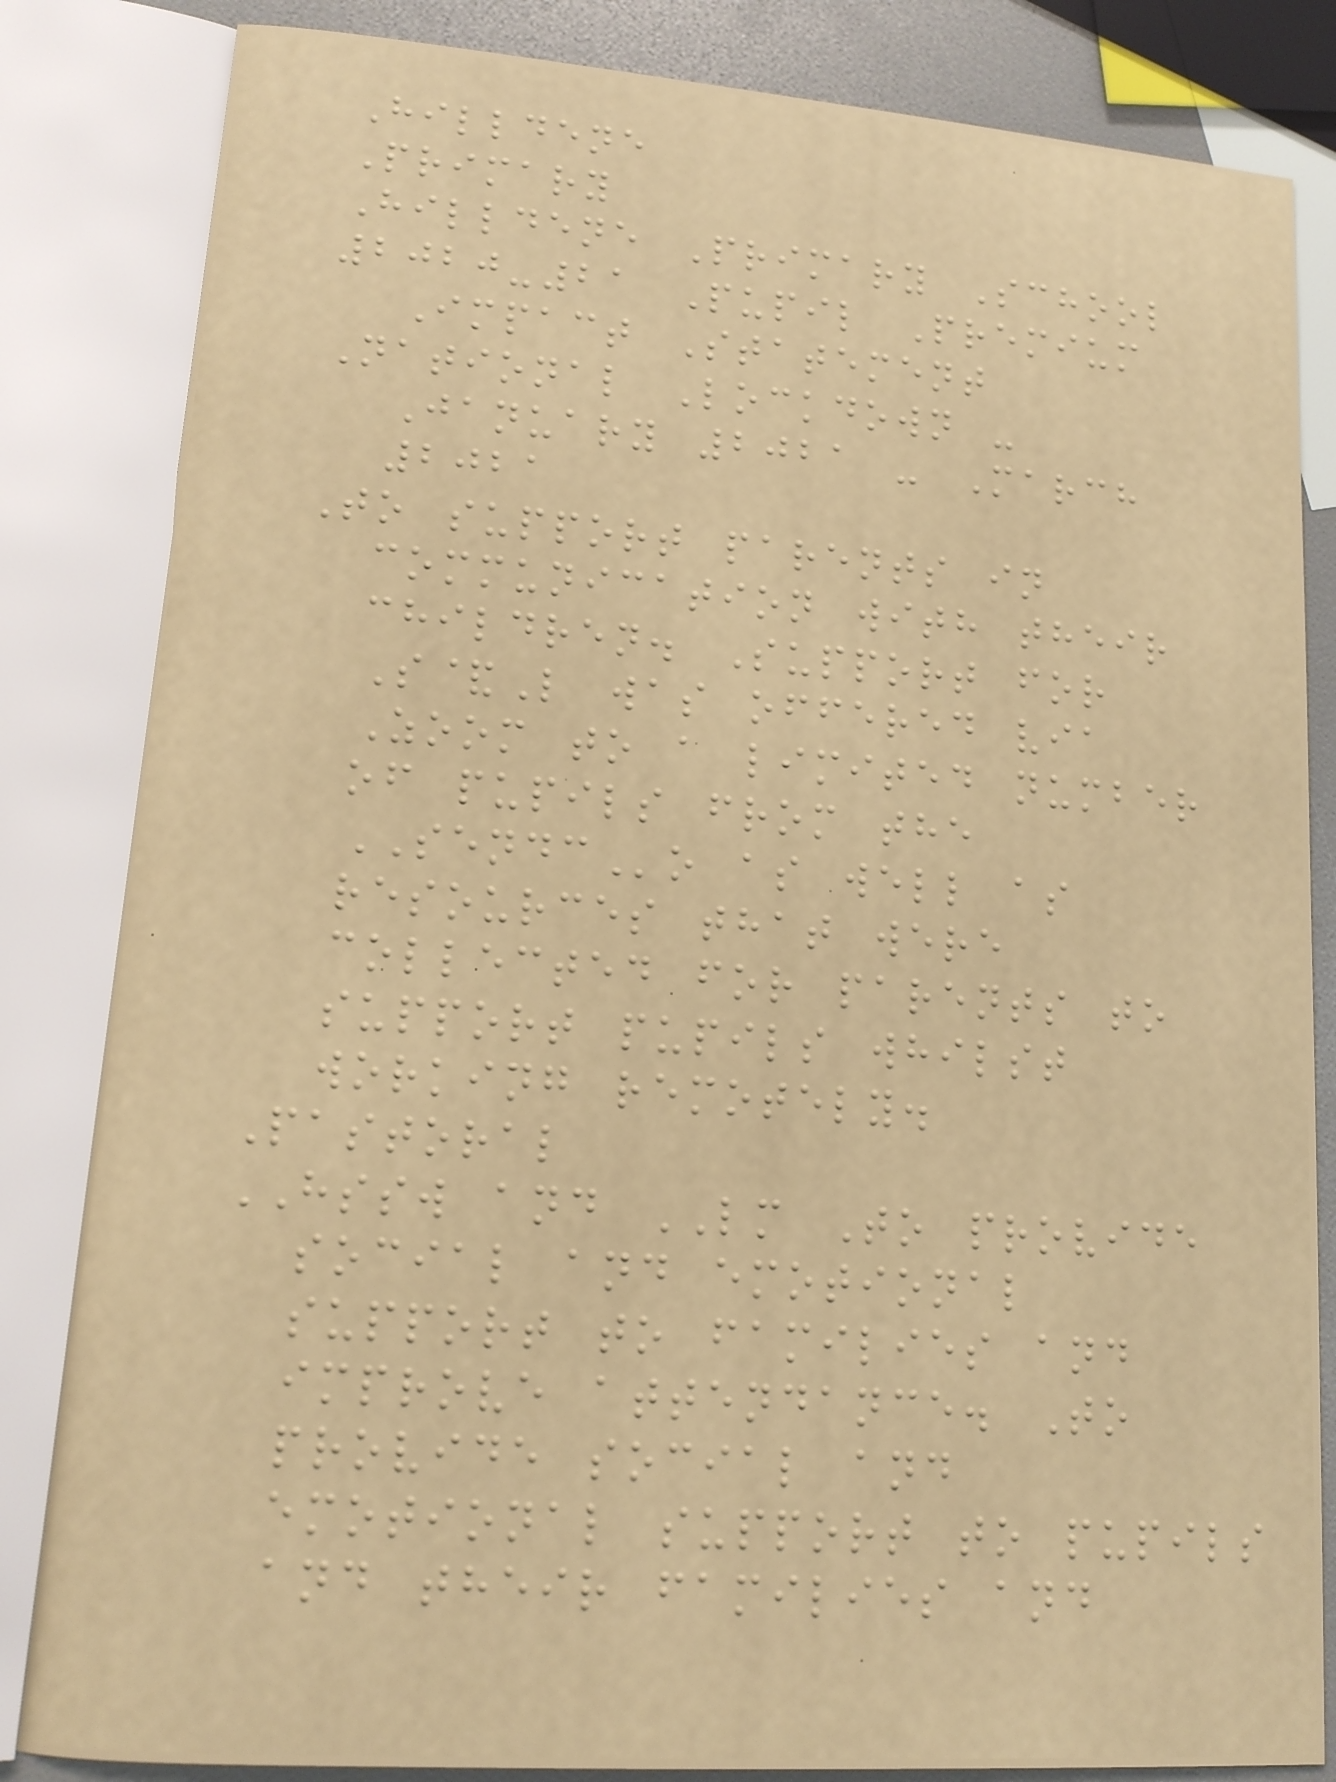Hilldene
Primary
Hilldene Primary School
2020-21 Pupil Premium
Impact Statement
National Lockdown -
January 2021 - March
2021
To support parents in
communication with their
children. Support for
S&L was offered via
Zoom to a limited number
of pupils from the
SENDCo as well as
resources that were
collected for parents to
support pupils whilst
working remotely.
Pastoral
HSSW and LM To provide
social and emotional
support to families and
improve attendance. To
provide social and
emotional support to pupils
and their families and
